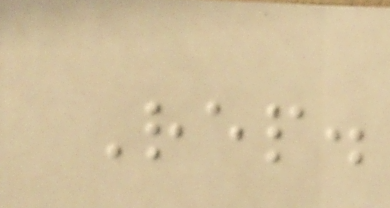Rep.
